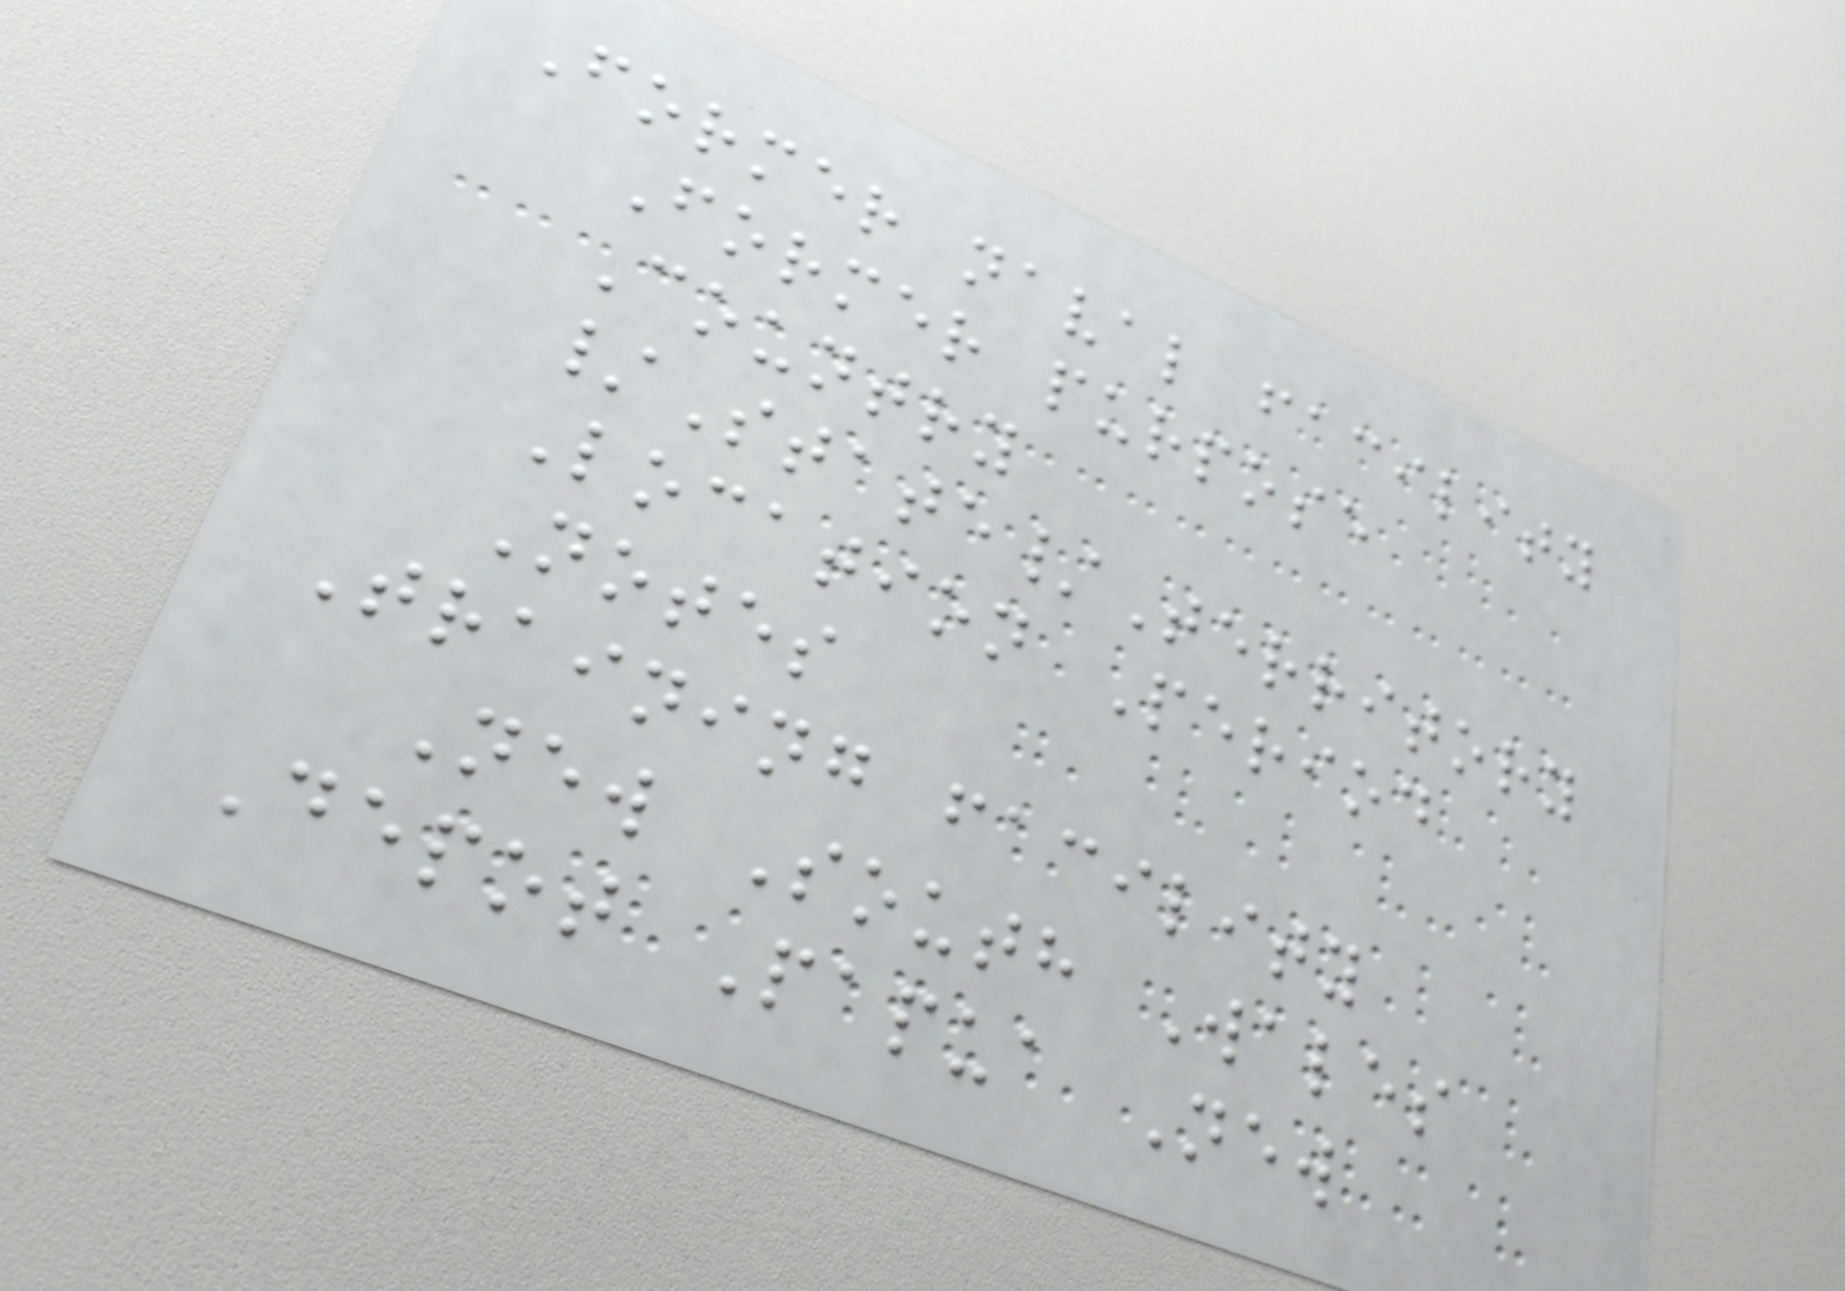Former naval facility
Former purpose
Country
/State/Territory
Location Period
Notes
Training facility
New South Wales
Depot Papua New
